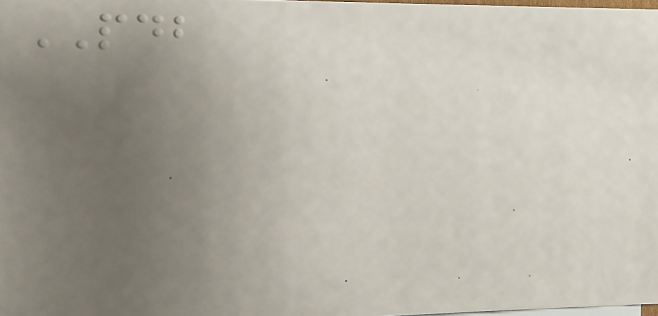PDB
